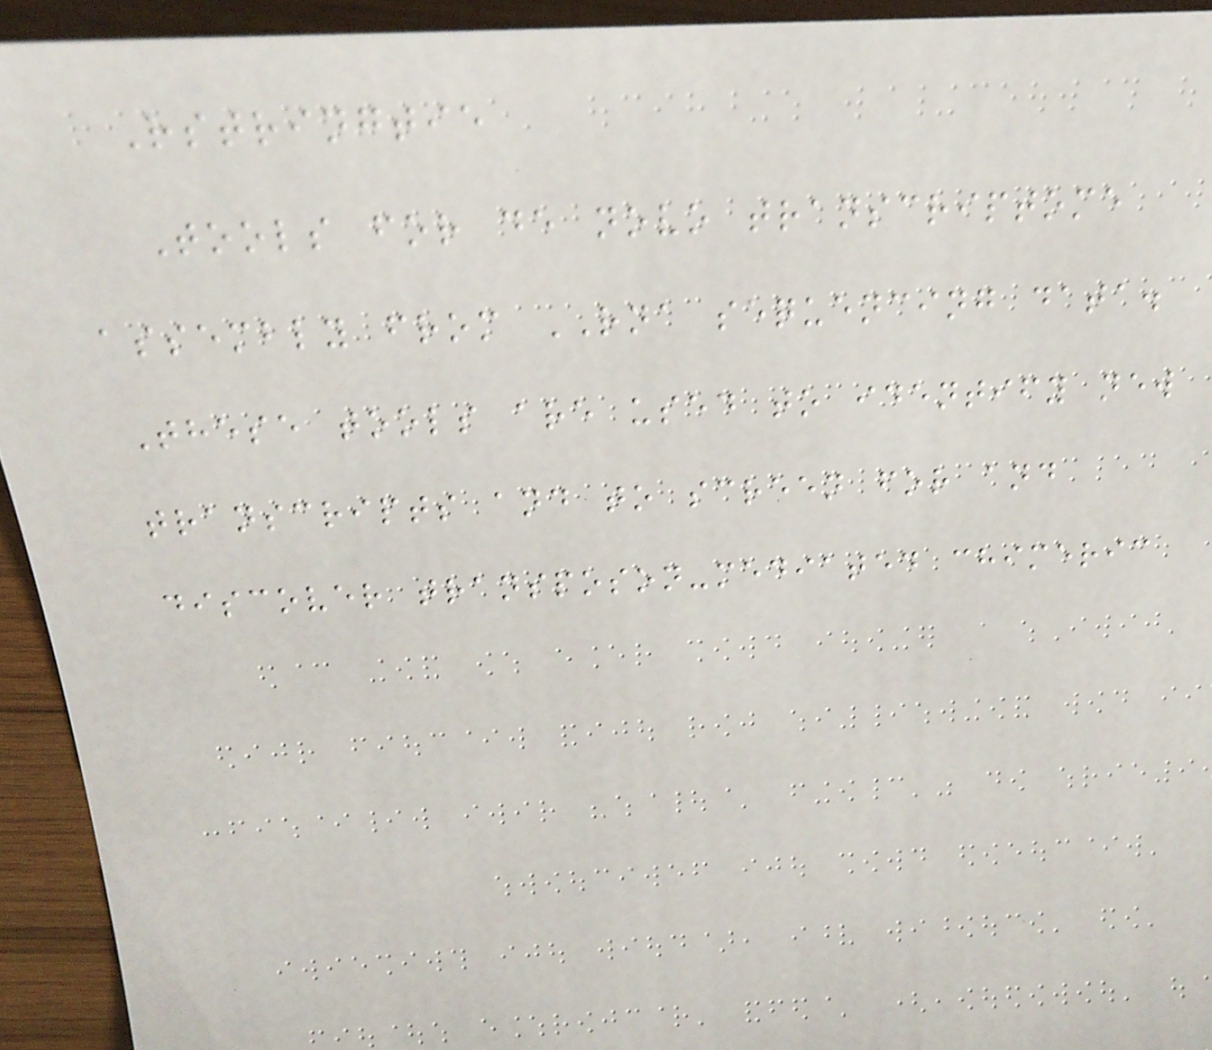Rstringtie
Tools for de novo transcriptome
assembly from RNA sequencing data.
These tools are used to identify new
transcripts and to screen for and
discover transposon-mediated chimeric
